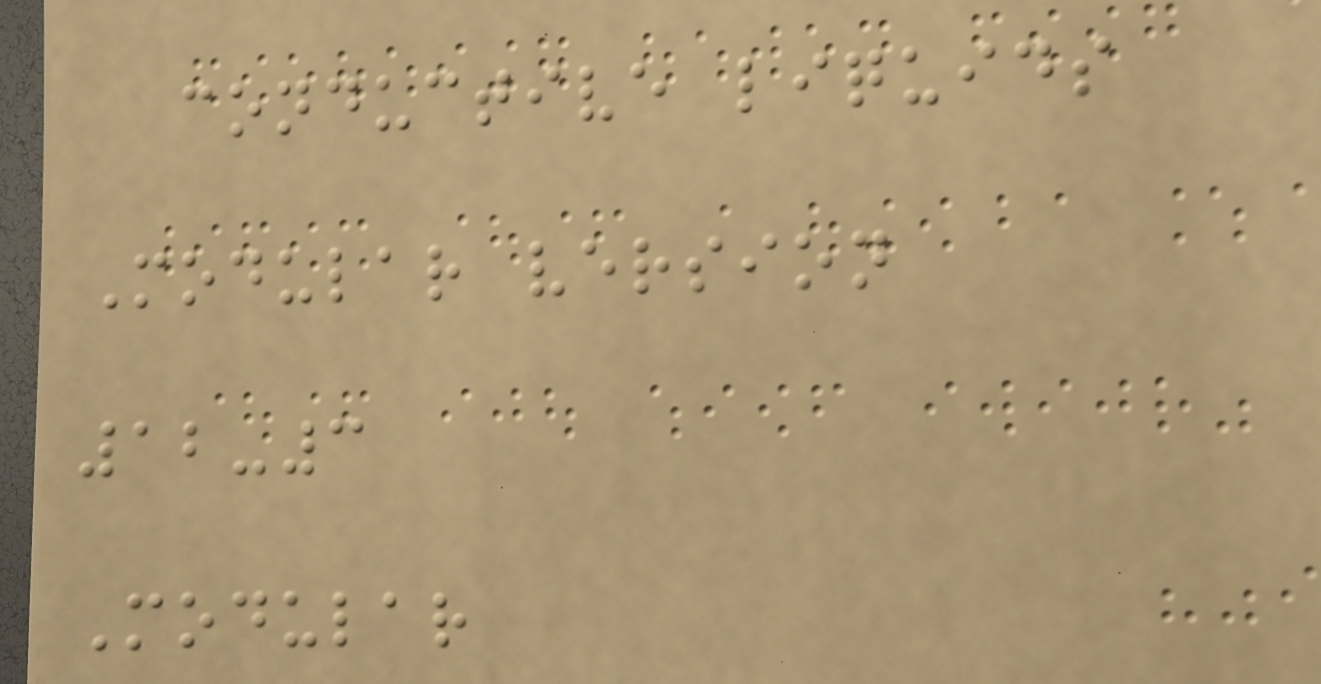conductive liquids
Modular version
12-3
Modular
